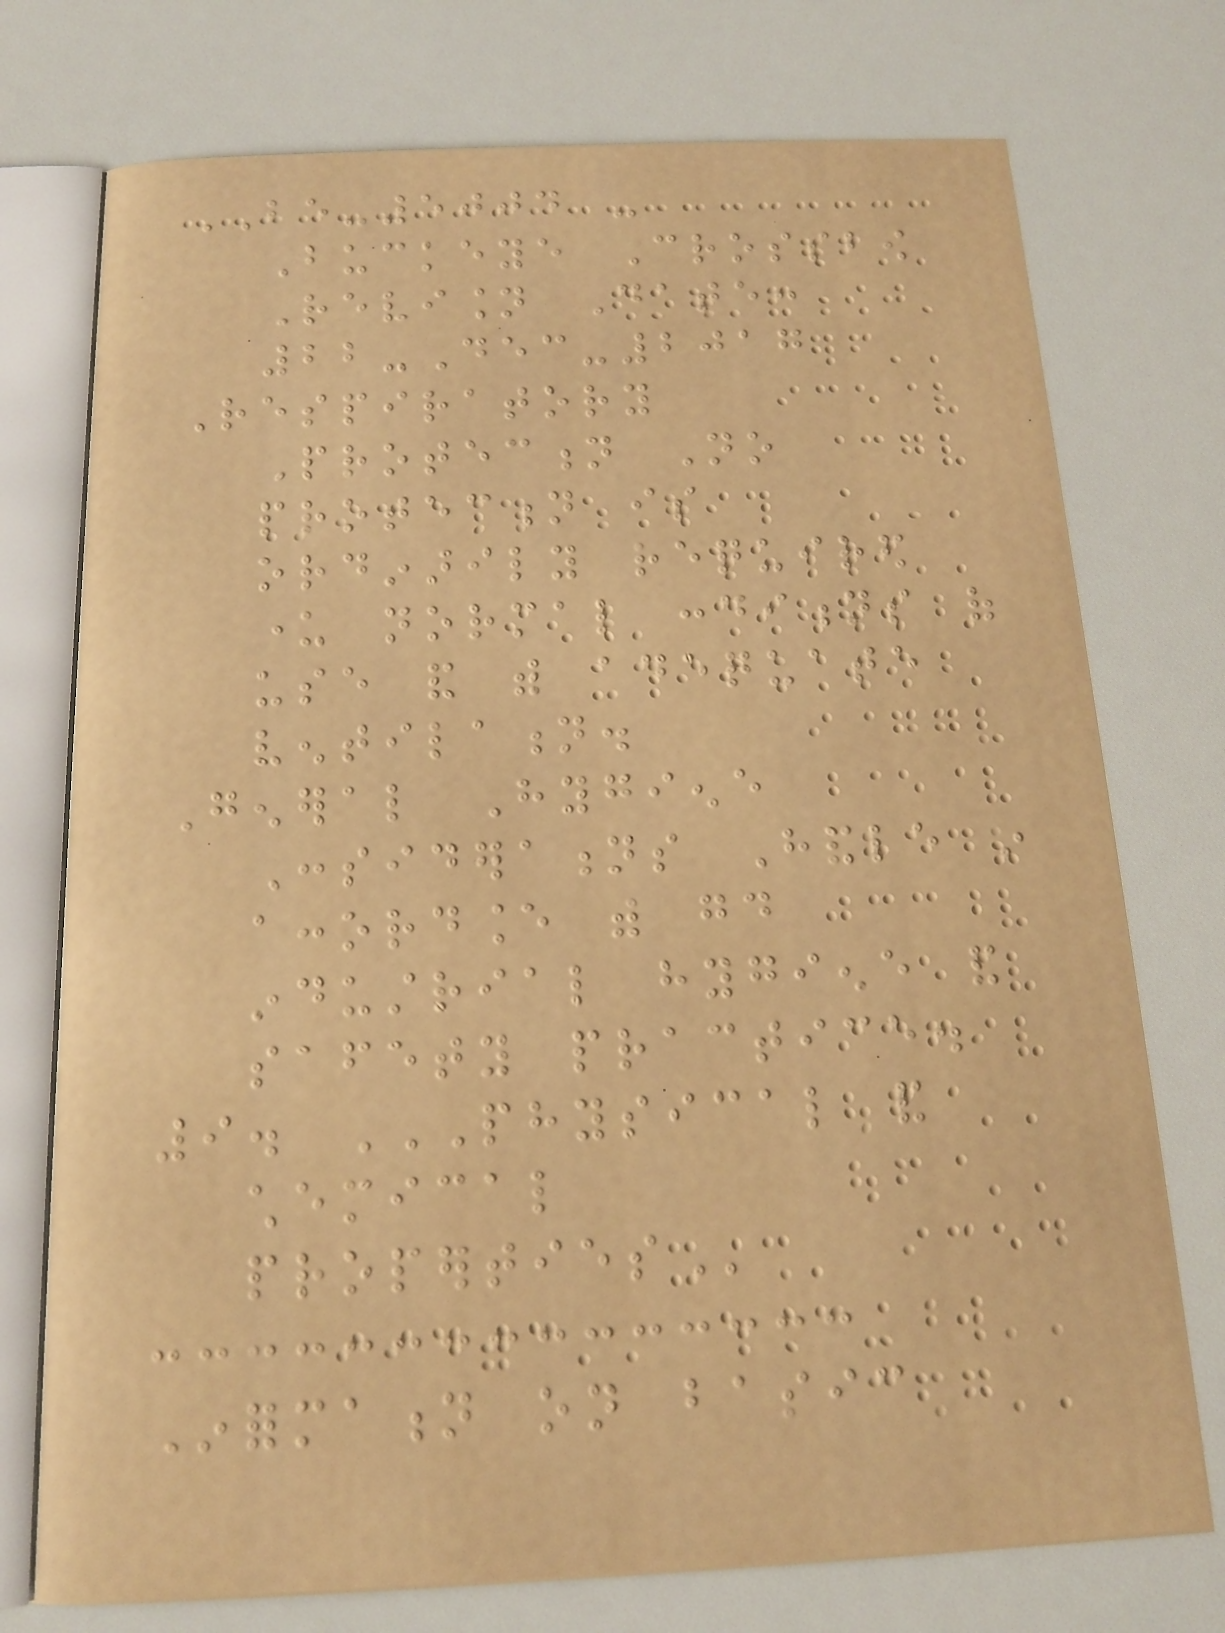BE-5004 -
Buckeye Crossbow
Revision Date:
22-Dec-2017
Respiratory
Protection No
protection is
ordinarily required
under normal conditions of
use and with adequate
ventilation.
General Hygiene
Considerations Handle in
accordance with good
industrial hygiene and
safety practice.
9. PHYSICAL AND
CHEMICAL
PROPERTIES
Information on basic
